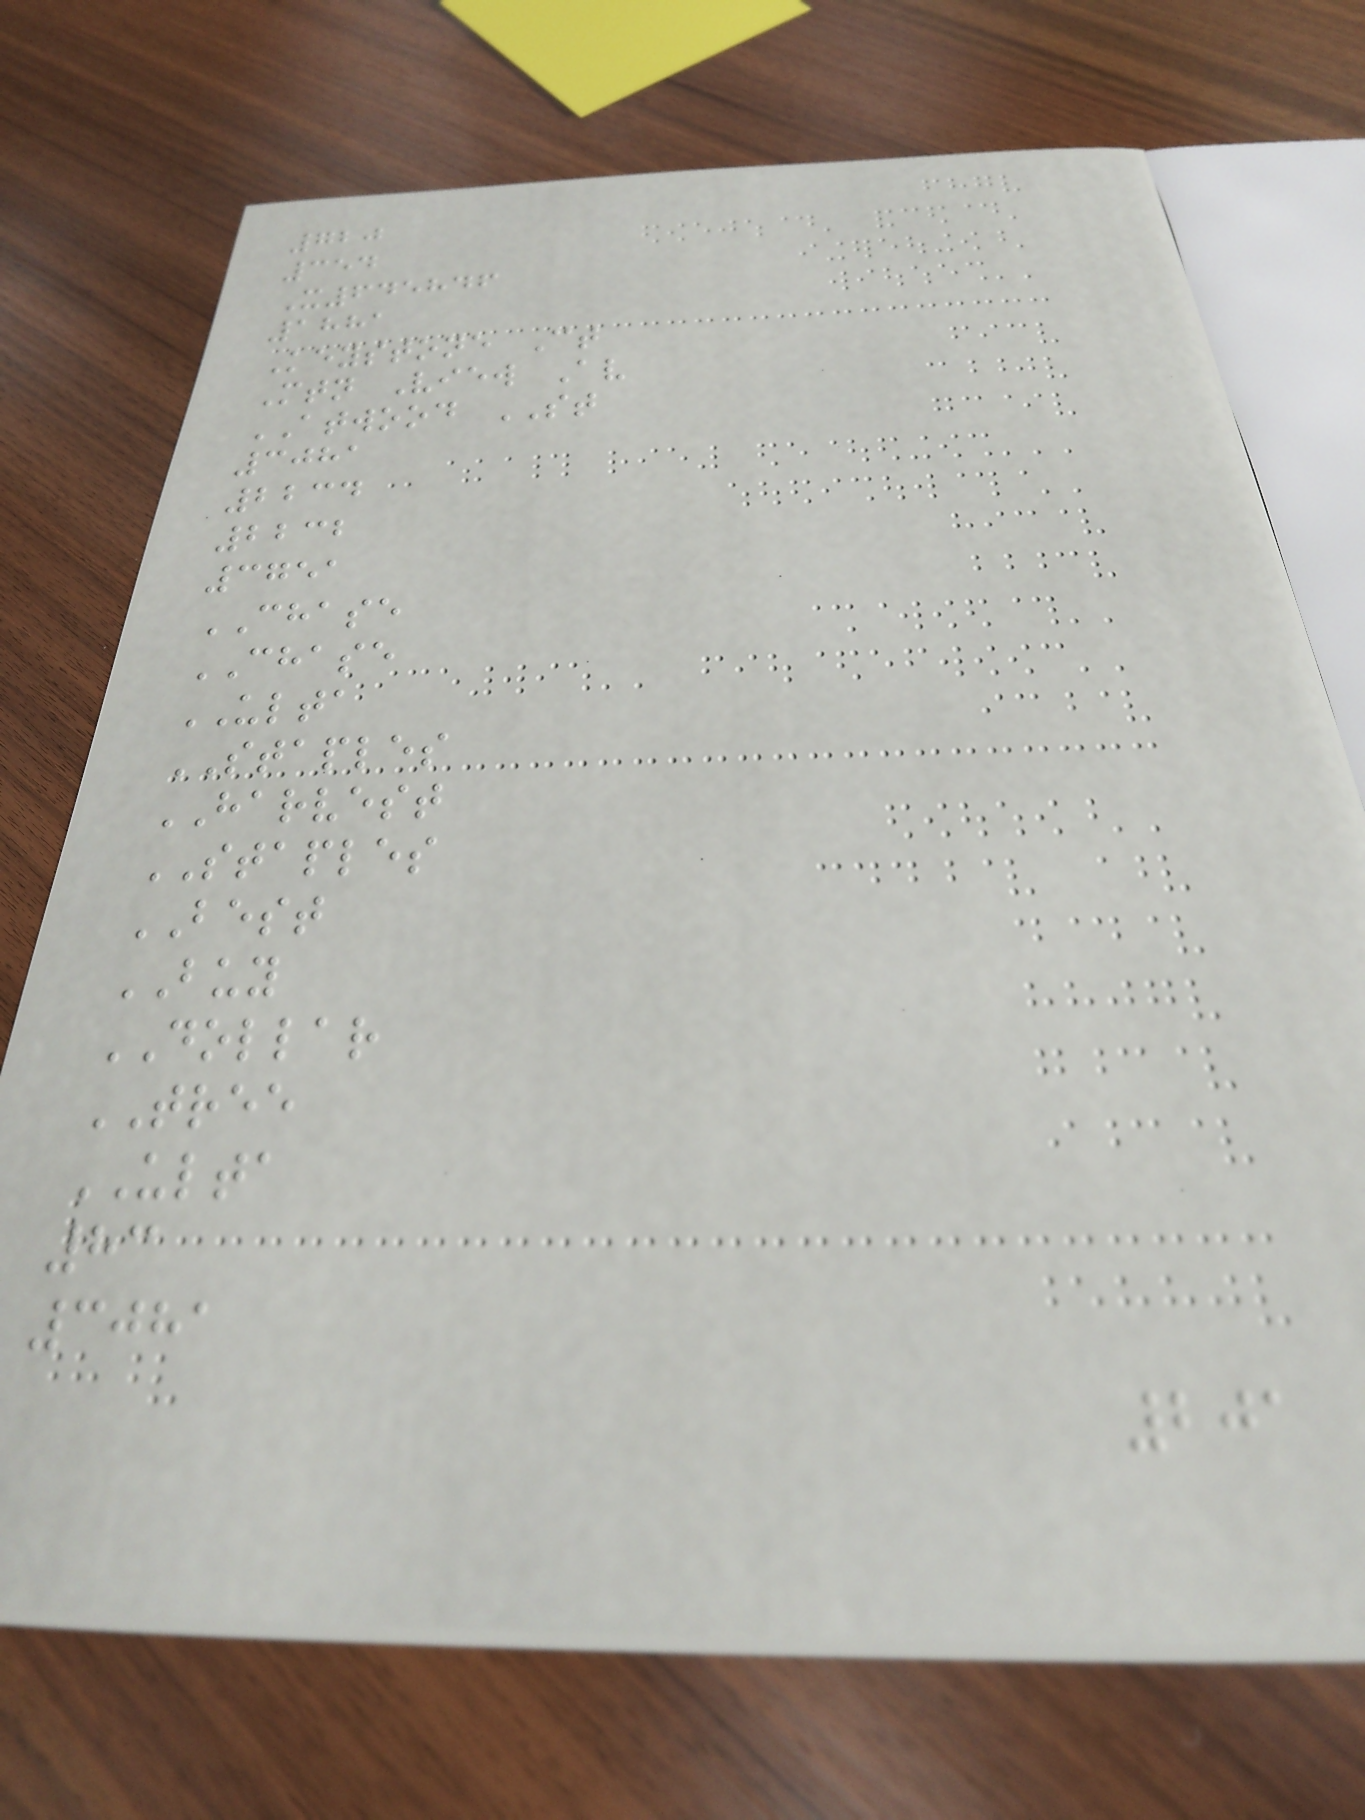720
354
X645846
1881
Keystone Ct
Mtn View Av
ATWOOD ST
3081
2234
2232
3751
CHASE
CHASE
ULTA
STAPLES
HARVEST
STAPLES
BEST
BUY
DOLLAR
TREE
ULTA
83
3081
201
